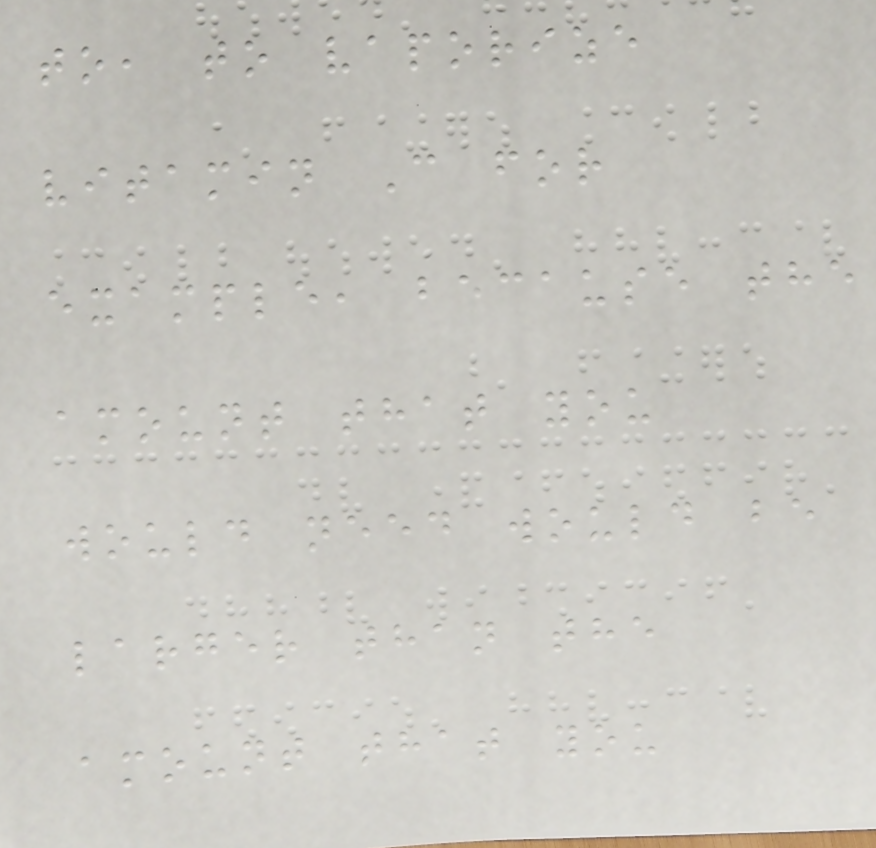to, to vaporize
vitamin C for
example, because the
amount that you
would need would be
larger than the
amount that you
